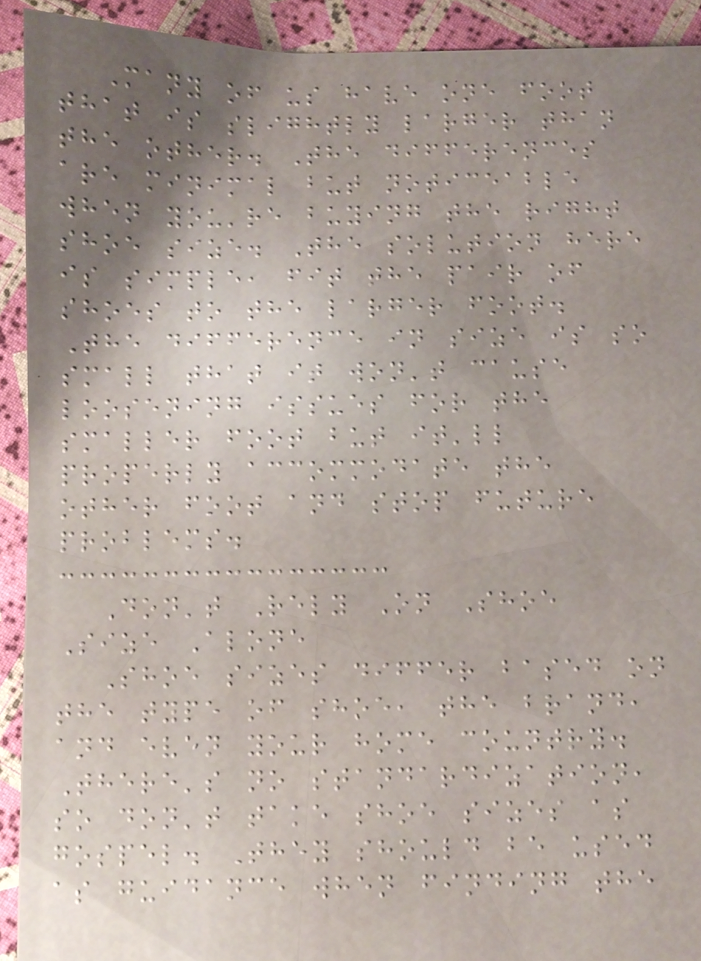Many of us have one foot
that is slightly larger than
the other. The differences
are minimal but noticeable
when you're buying the right
shoe size. The solution here
is simple, fit the pair of
shoes to the larger foot.
The difference in size is so
small that it won't cause
loosening issues for the
smaller foot but it'll
properly accommodate the
other foot and stop future
problems.
Don't Rely On Shoe
Size Alone
Shoe sizes differ based on
the type of shoe, the brand,
and even your home country.
There's no standardization,
so don't take shoe sizes as
gospel. They should be used
as guidance when finding the
